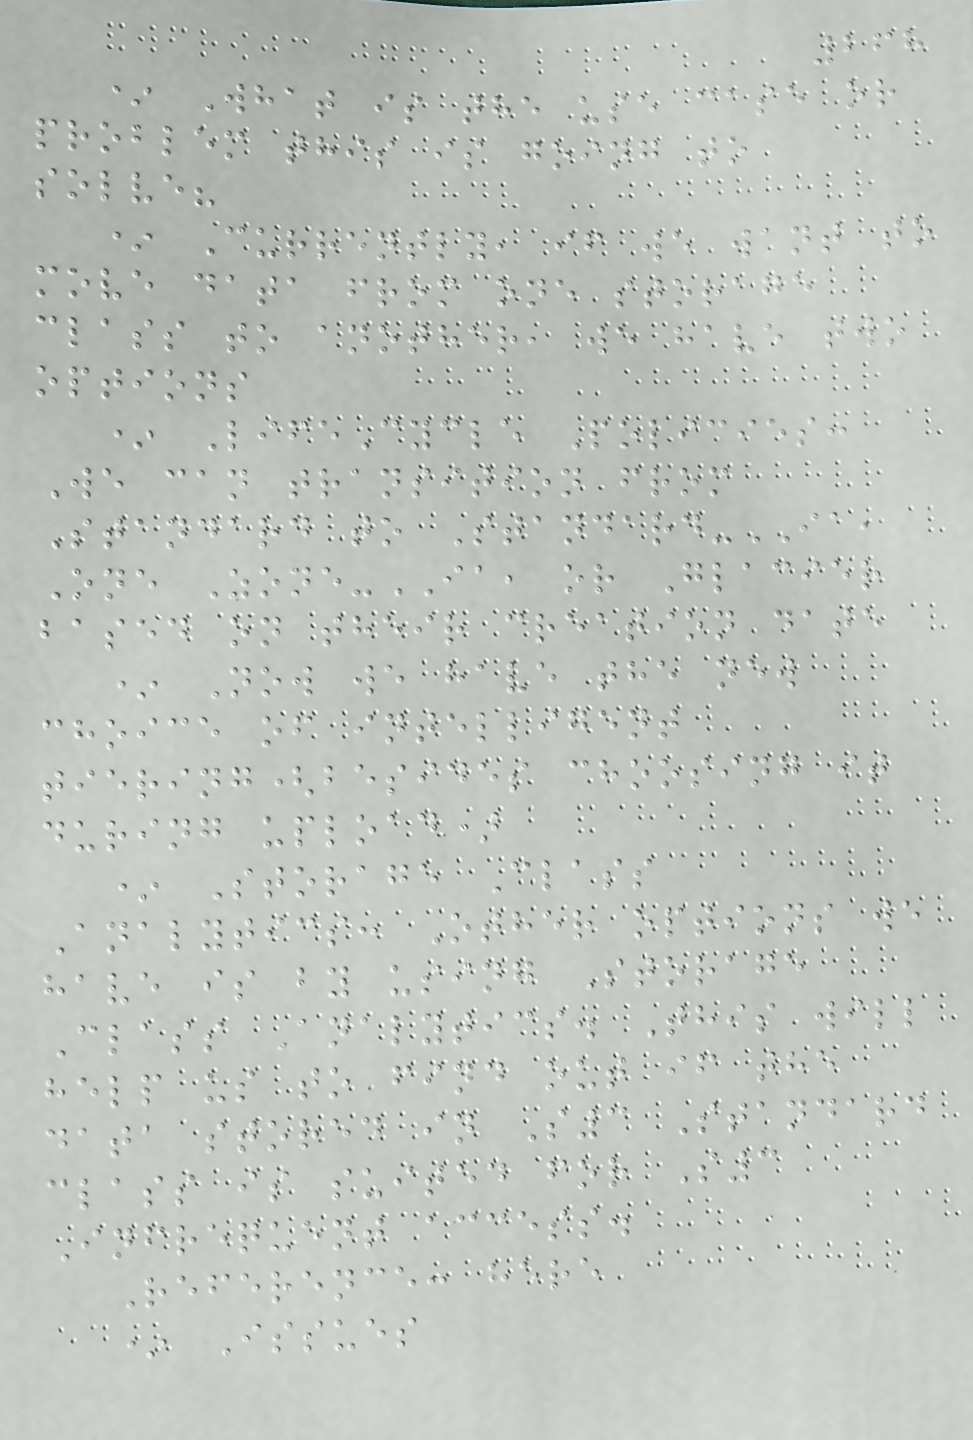268
* What is the use case or
problem this is going to
solve?
* Currently, if we want to
move data from one storage
class to another, we have two
options
* LifeCycle Policies:
We can transition from
Standard to Standard-IA,
One Zone-IA, or Glacier
based on their creation date
* Now we have the new
choice of intelligent
tiering(besides choosing it
during upload)
* Storage Class
Analytics: Other options we
have is by using Storage
Class Analytics. This will
help us to find out if the
data stored in S3 Standard
class is suited for S3
Infrequent access.
Reference: here
* Issues
